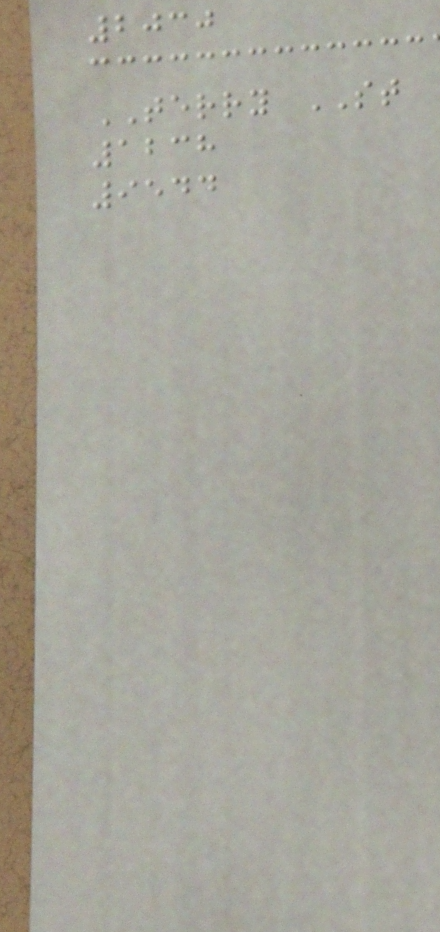2030
TERRY ST
1238
9544
